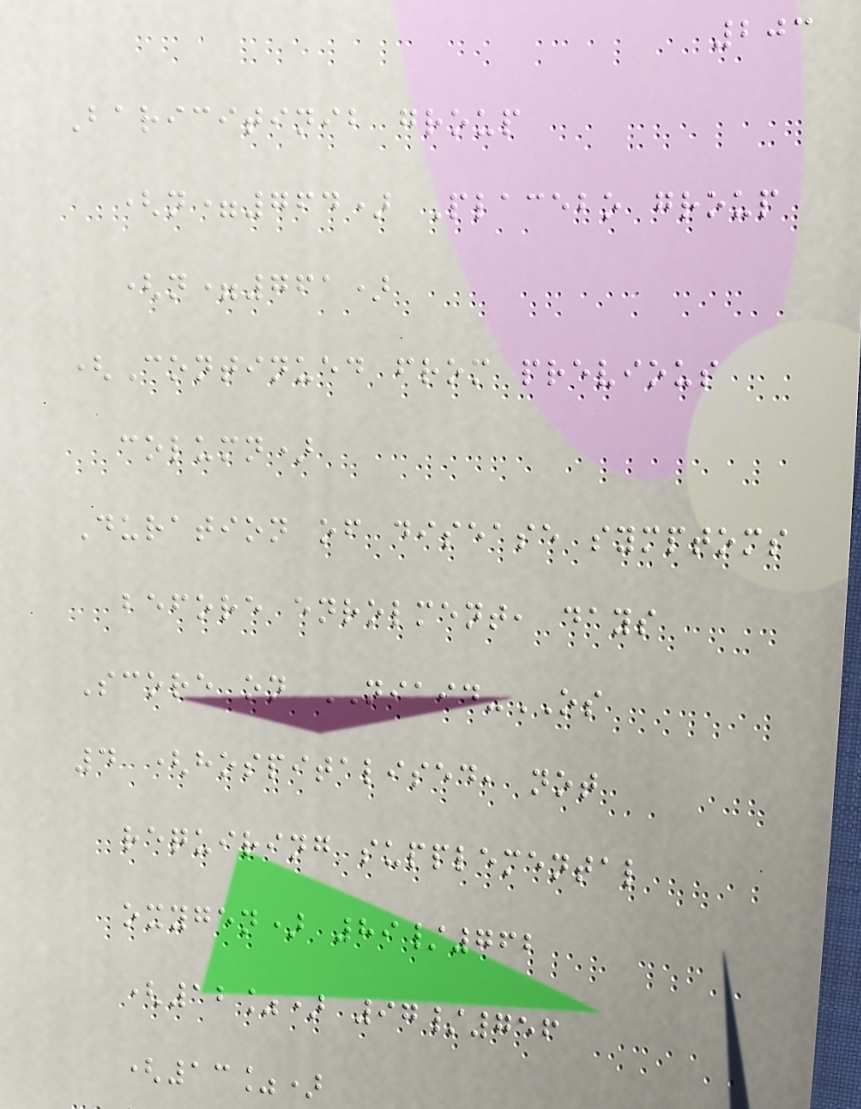203
Baricitinib group
(n=764) Placebo group
(n=761)
(Continued from previous
column)
Duration of disease symptoms
before enrolment, days
Score on NIAID-OS
4 (hospitalised, not
requiring supplemental
oxygen) 89/762
(12%) 97/756
(13%)
